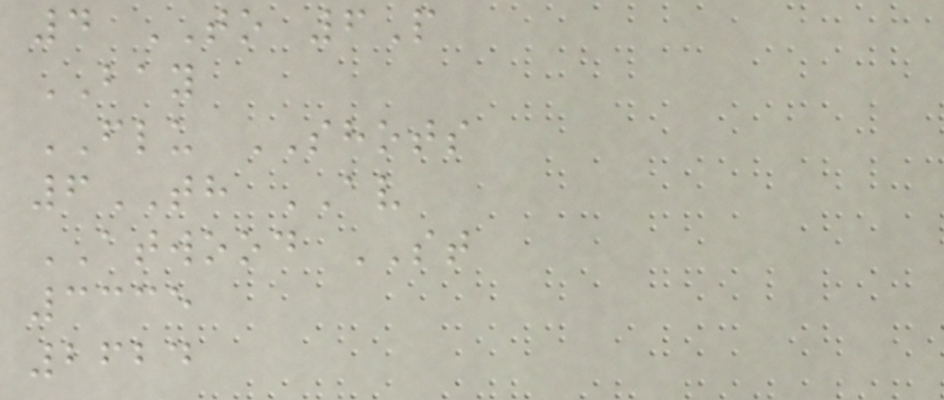4 TO 6P
BAY
FLU SHOTS
6TH AV
ATWOOD ST
3335
2624
